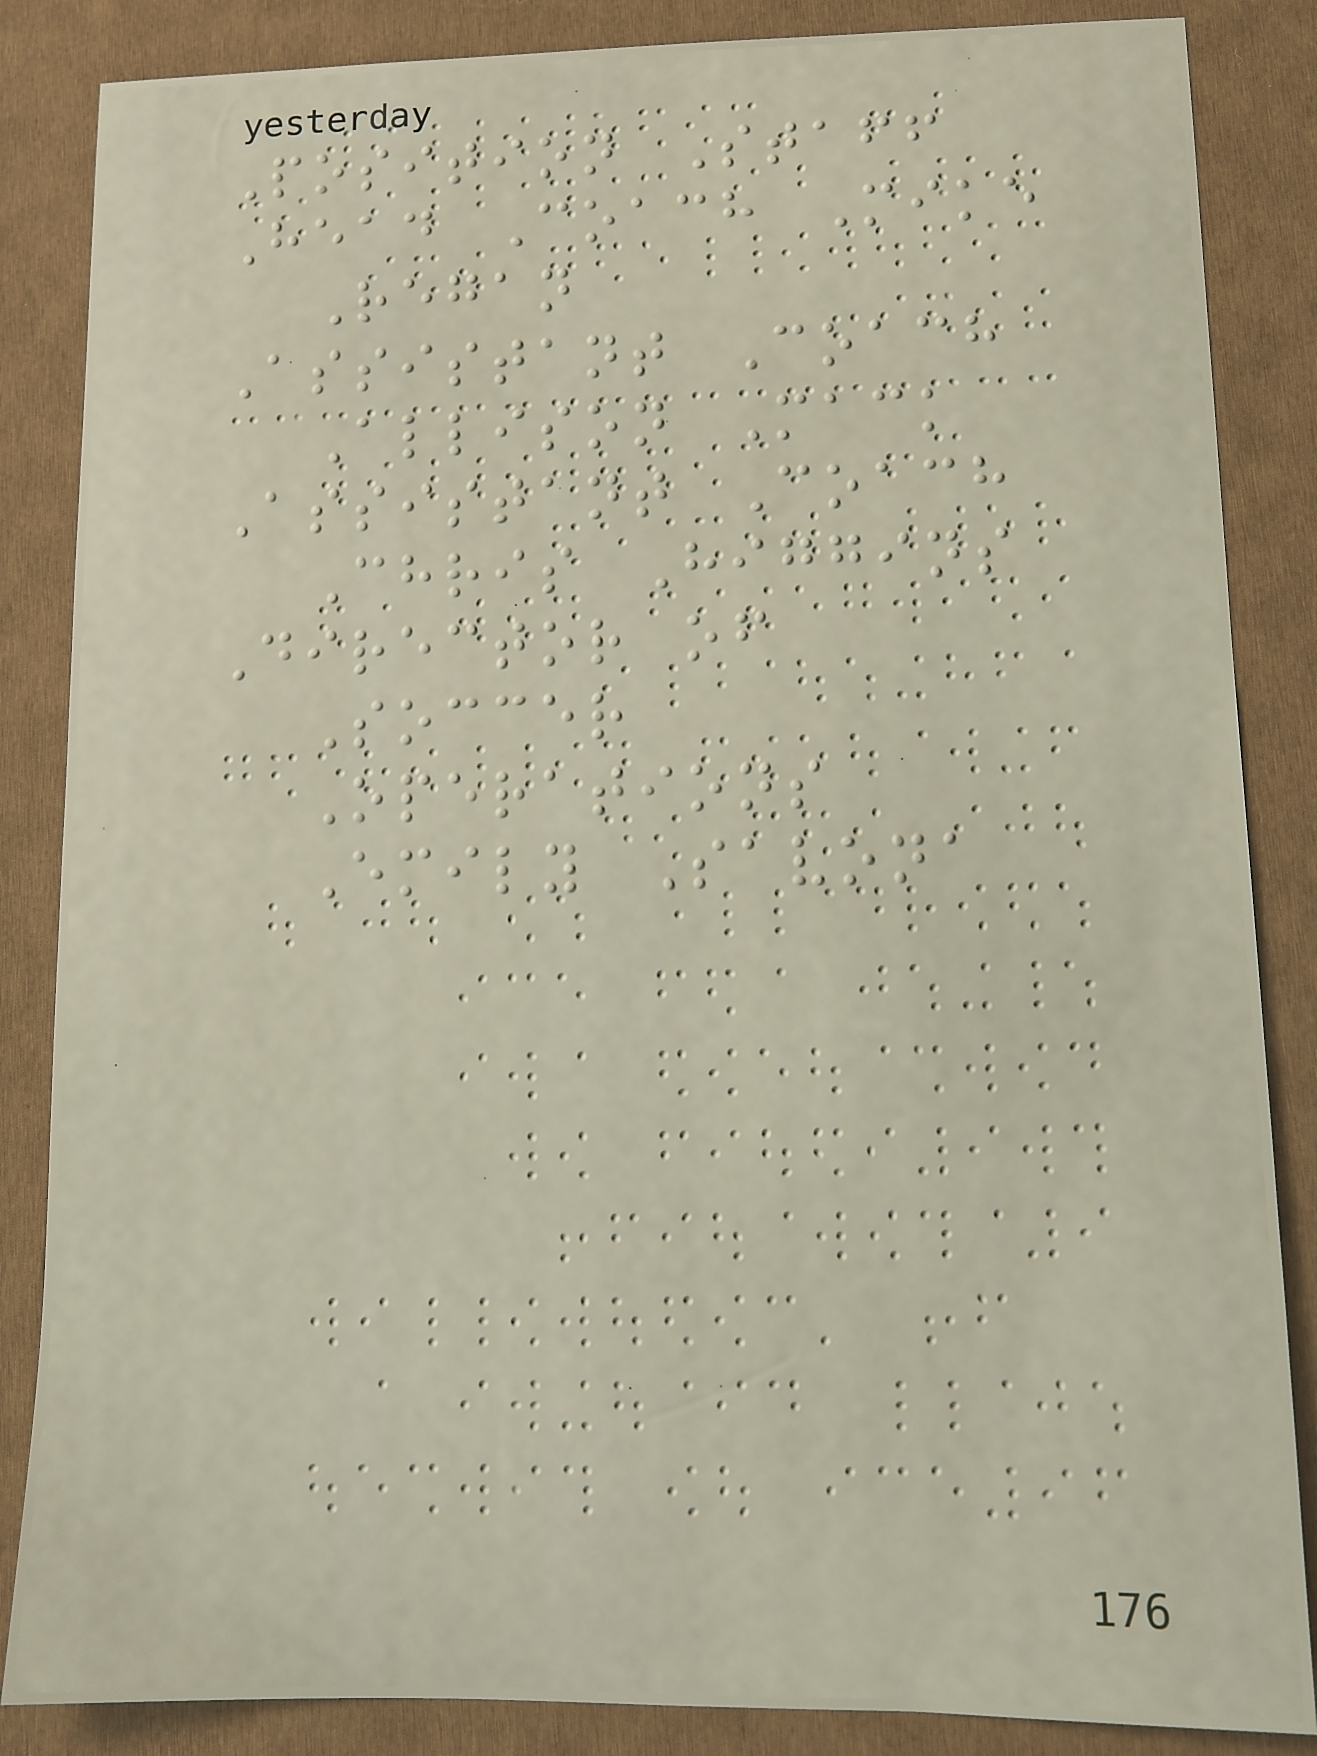Position Staff
Head Coach Mike
Regan
Assistant Coach
Allison Mack
Assistant Coach
Chris Higgins
Director of
Soccer
Operations
Emily Savona
